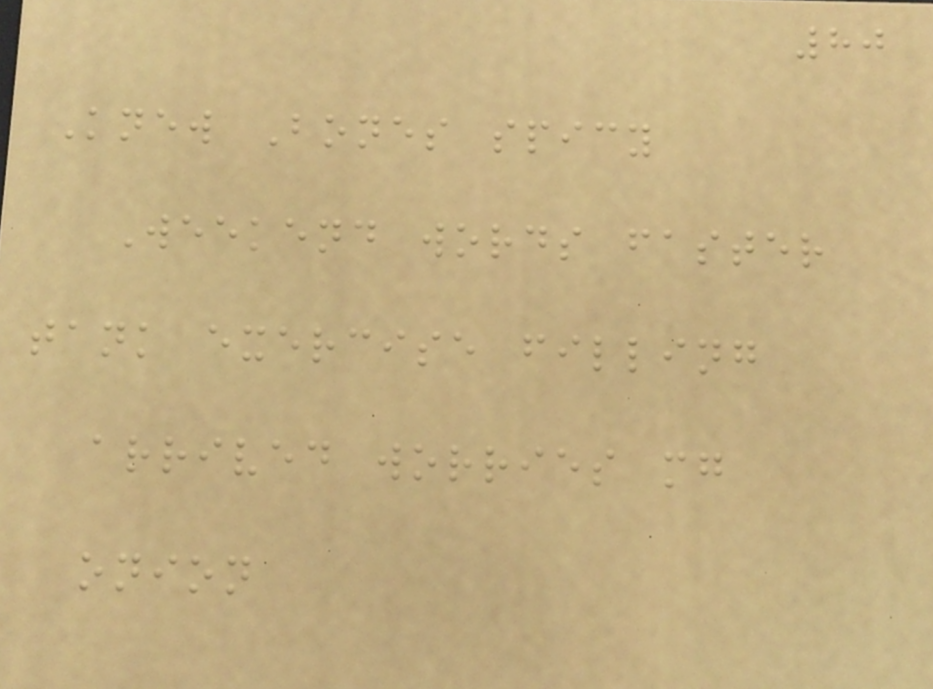80
Knew Bones spicy
Weekend words faster
tank exercise filling
arrived worries mg
onion
